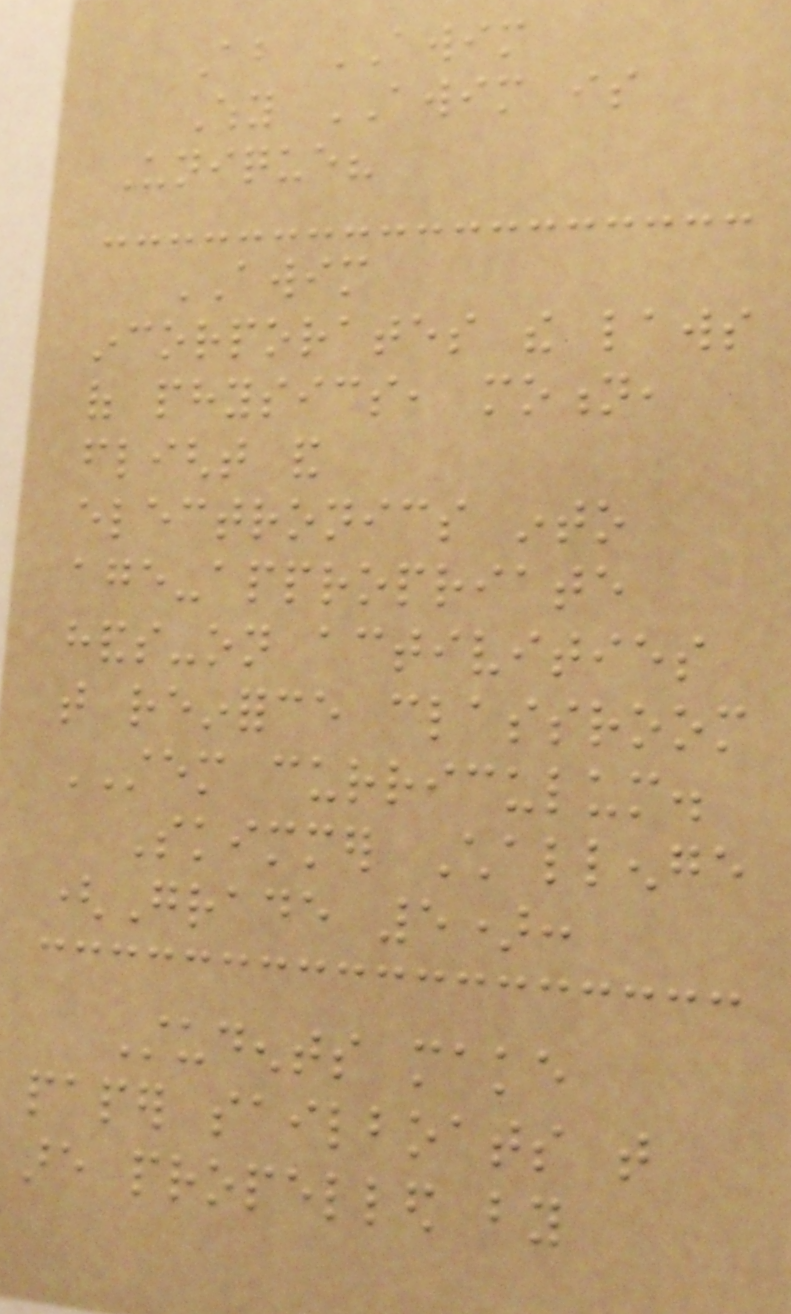About AWIM
Why AWIM is
Unique?
AWIM
incorporates the laws
of physics, motion,
flight and
electronics into
age-appropriate
hands-on activities
that reinforce classroom
STEM curriculum.
Skimmer Challenge
(Grade 5):
Students make
paper sailboats that
are propelled by
